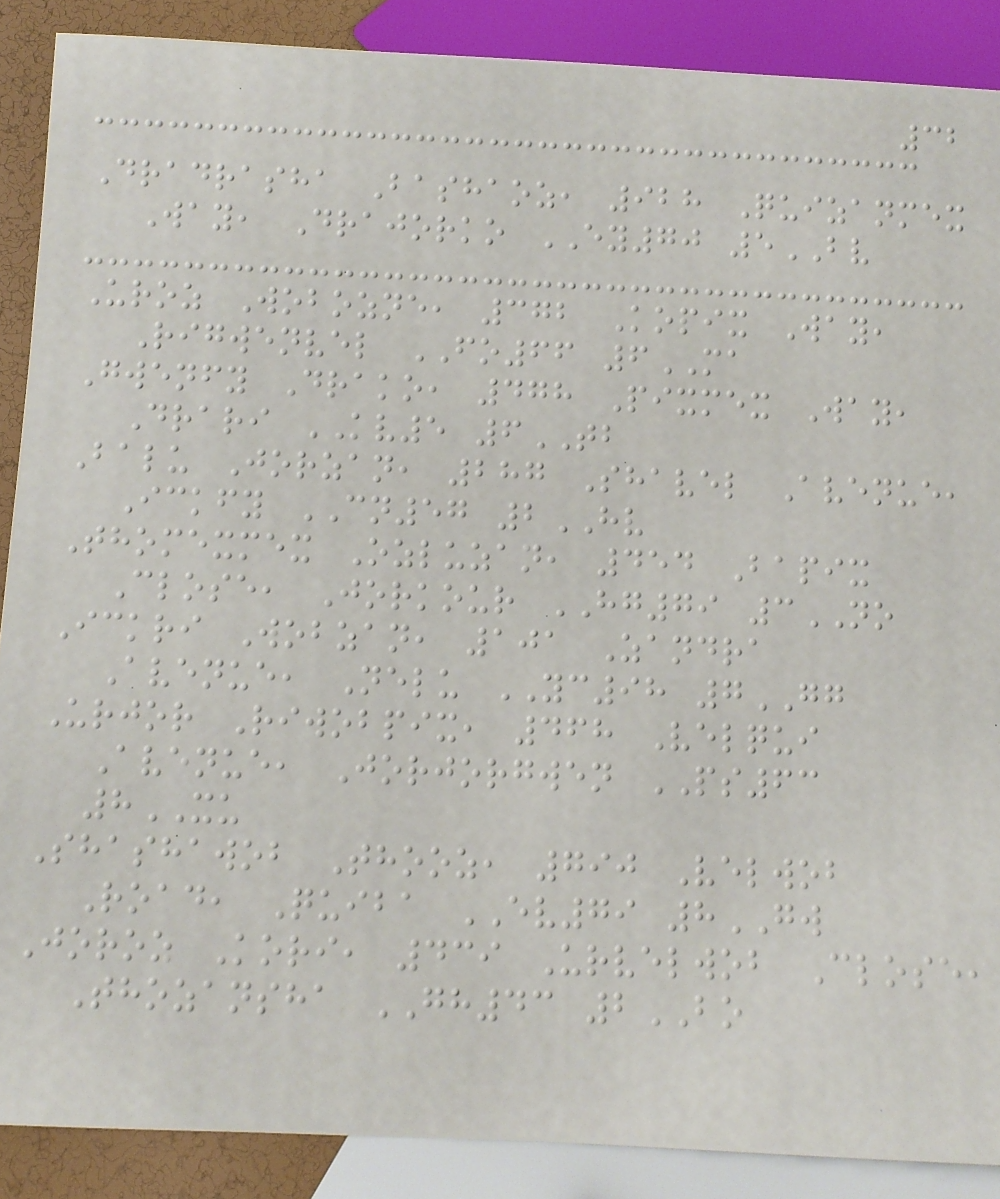32
Dradrasha Bashaoz, 928 Quizanmex
Way, Drajorko EY70 5BV
Uroz Wobozne, 372 Kopix Way,
Rigwenvel FO66 6MA
Gwenfy Drako, 478 Pixmex Way,
Drari KV5 6TB
Balu Jorzan, 287 Shavel Avenue,
Ickfy CN57 2HV
Thomexmex Ozluzan, 454 Bapix
Close, Jorkour HG79 3NO
Ickri Wobzan, 101 Zandra
Avenue, Nelu YC98 7GG
Urjor Riwobpix, 468 Velqui
Avenue, Jorjorgwen PS63
8XU
Shashawob Thooz, 790 Velwob
Road, Quiba EV79 8GW
Joroz Kori, 439 Urvelwob Close,
Thozansha GH43 2BO
